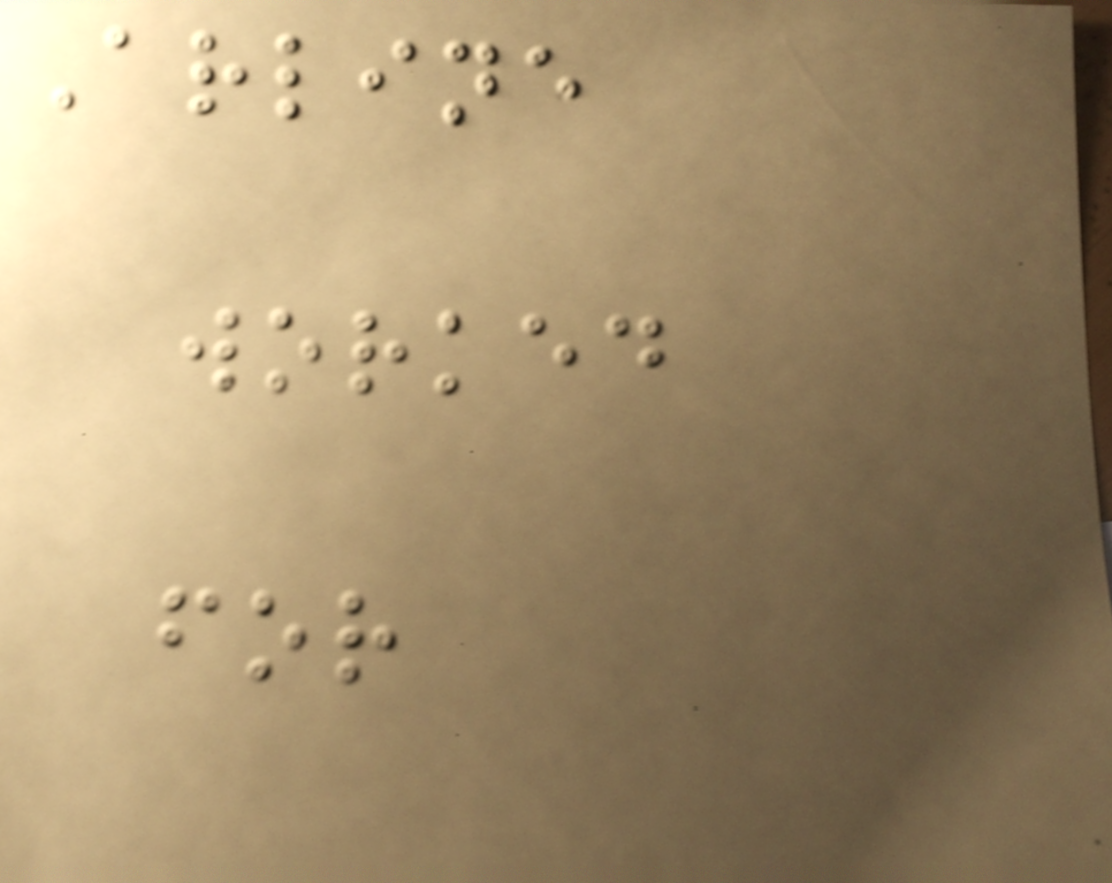Arline
worked
for
